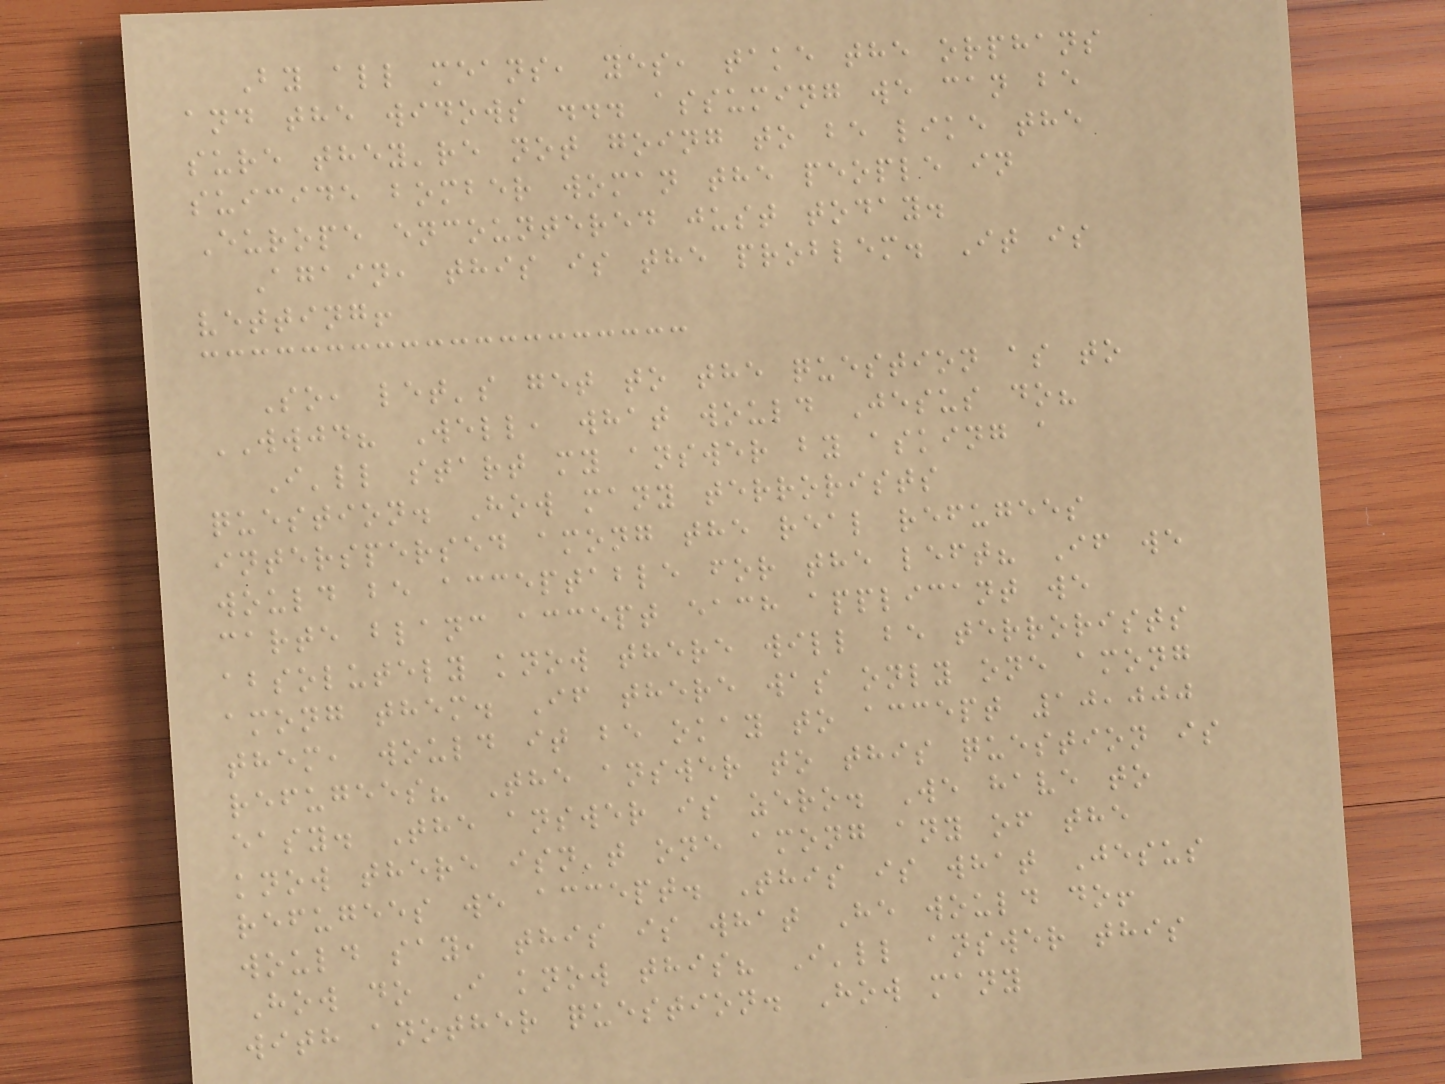By all means, yes, take the orphans
and the widows ... assuming we can be
sure they're not going to be like the
suicide bomber woman the people in
Europe encountered just today.
Again, this is the problem. It is
vetting!
So, let's get to the question as to
WWJD? Well, what would Jesus do?
I'll start my answer by asking a
question. How many terrorists
interspersed among the real refugees
would be acceptable for the left? If we
carte blanc accept each applicant we
absolutely know there will be terrorists
among them. If there was only one among
them, would it be okay to accept 10,000
refugees? The answer to this question is
easy. The answer is zero. We have to
know there isn't one among any of the
refugees we accept. This is what Jesus
would say, this is what He would do!
How do I know this? I'll answer this
with another question. How many
